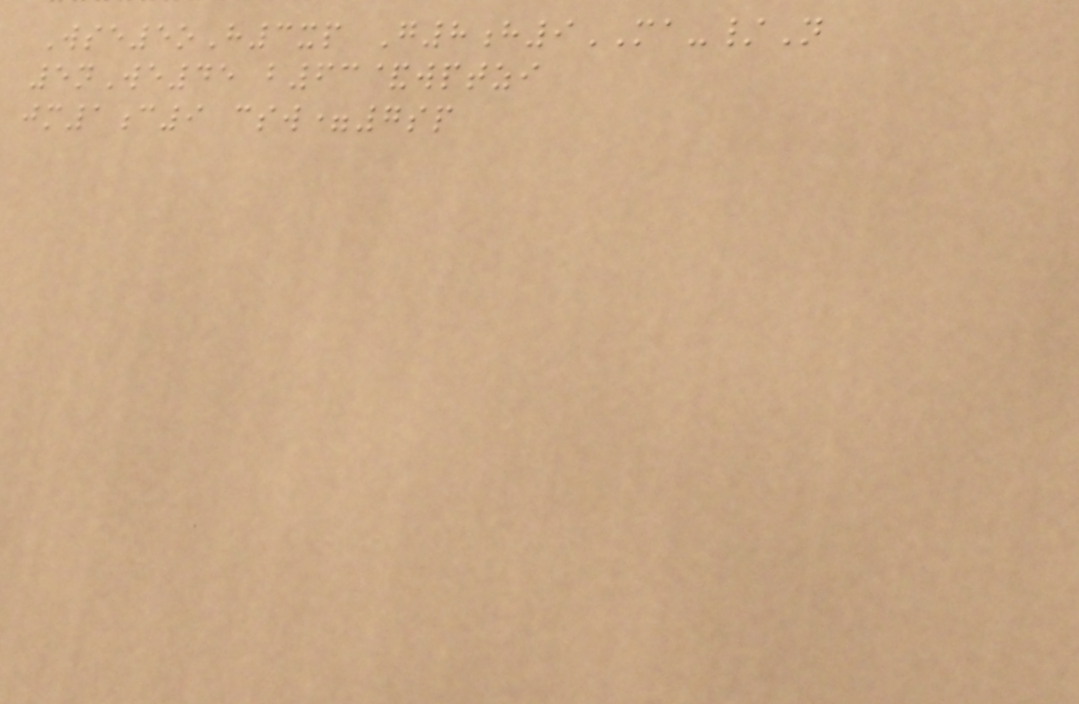Wse5oH3xp G8h9MA-/N
5nWe45 b63&wptzi
jm1c9 csw=7sp
